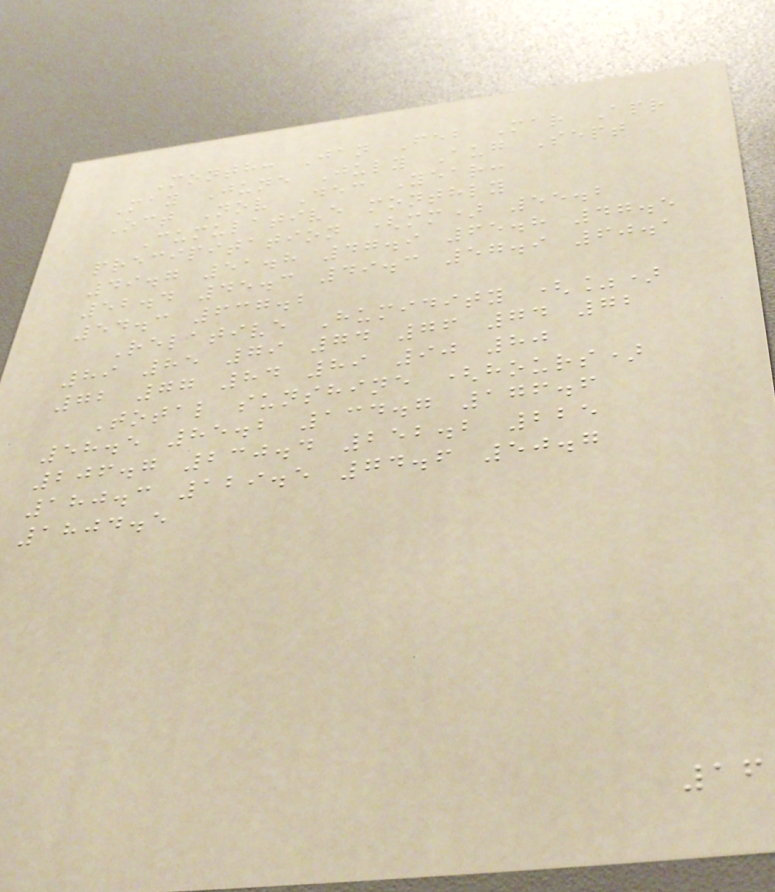Month: Jan Feb Mar Apr
May June July Aug Sept
Oct Nov Dec Year:
Cumulative monthly
precipitation (mm) 55.2
49.7 51.8 47.9 65.8 47.5
52.4 45.3 49.3 57.9 60.1
54.3 637.2
Relative Humidity (%)
89 85 79 74 76 74 72
72 77 84 89 90 80
Total sunshine (hours)
58.5 85.2 134.7 176.6
206.7 230.4 252.2 225
180.3 129.5 74.6 50.7
1804.5
16
